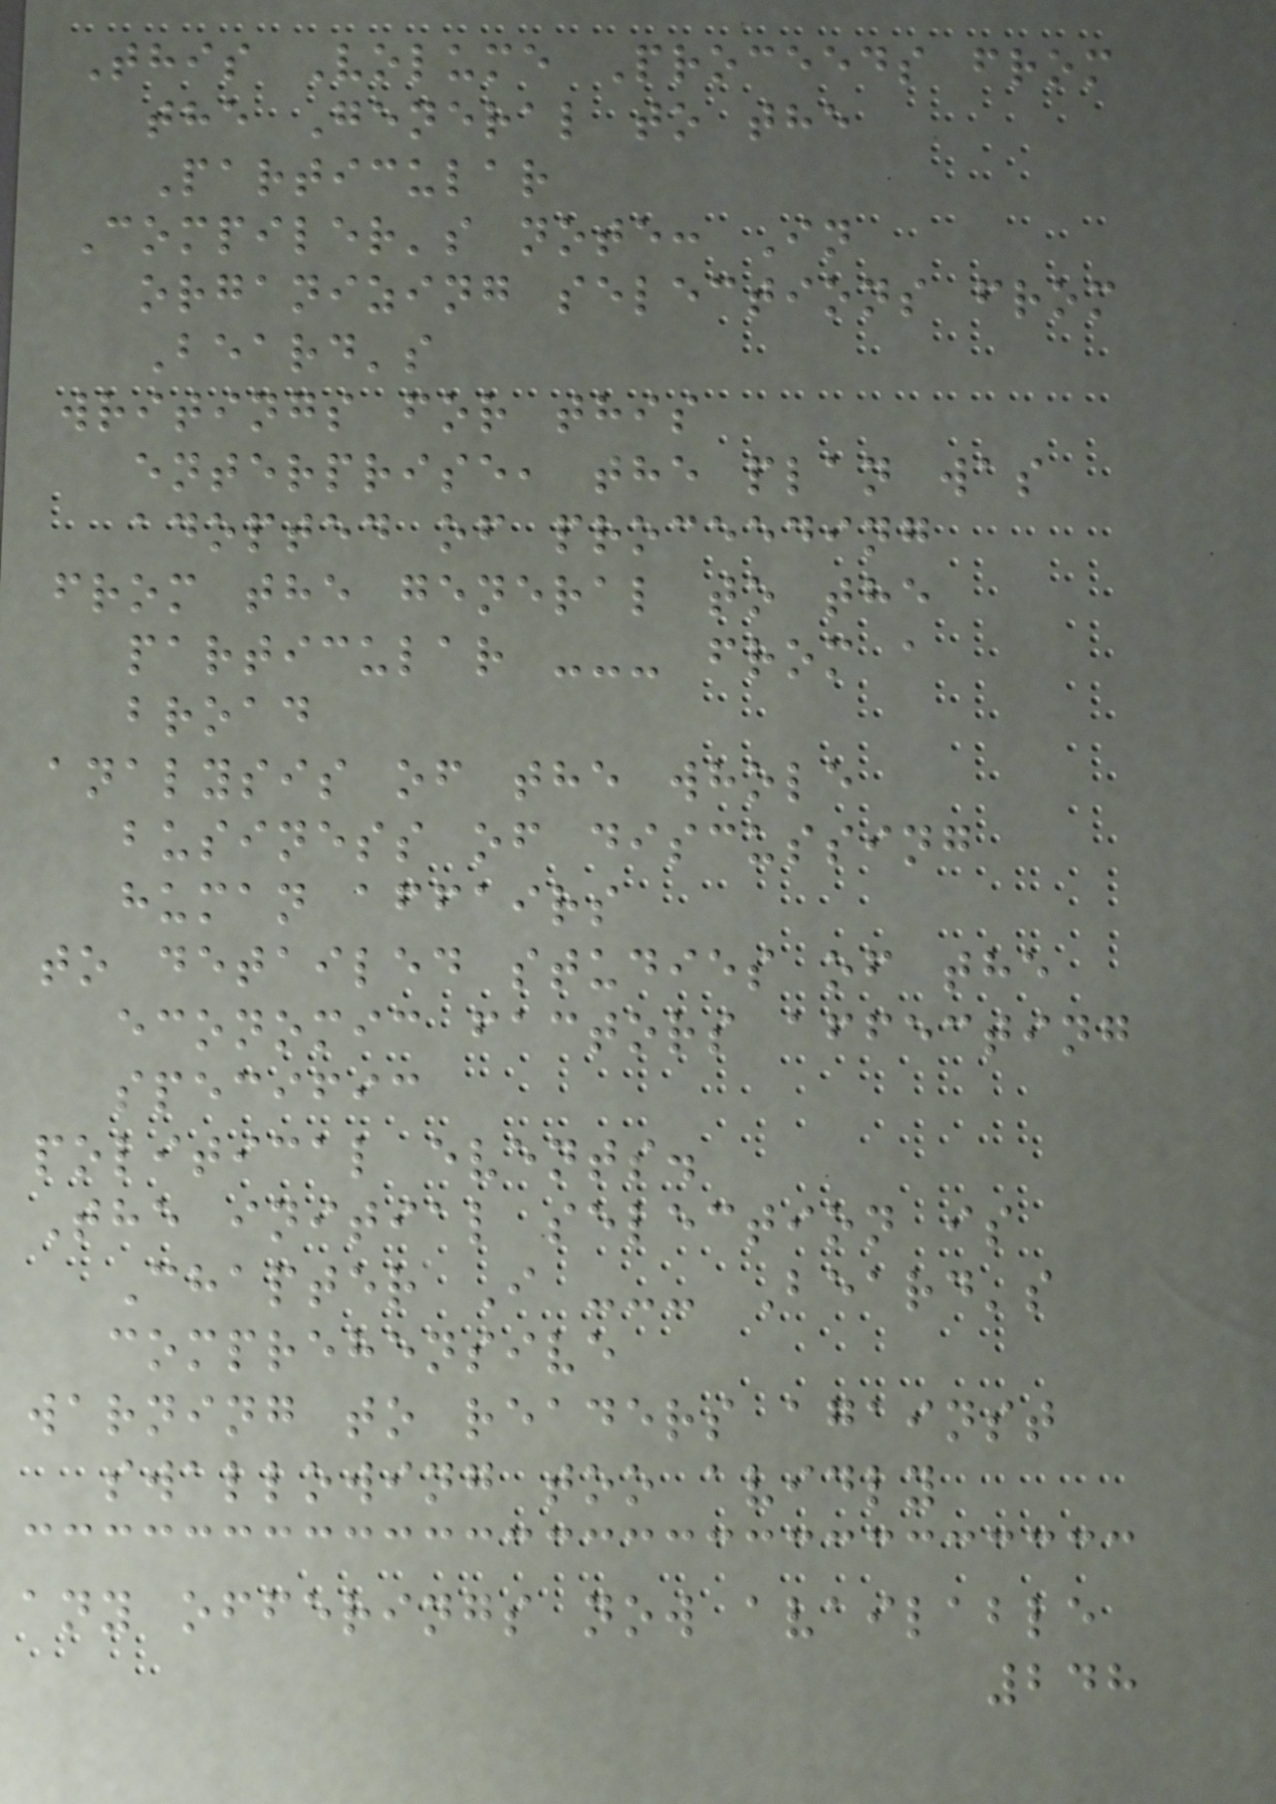This Volume Proceeds from
the General to the
Particular
Compiler's note: In
organizing selections from
Beard's
writings for this
enterprise, the plan was
adopted of proceeding
from the general to the
particular --- from a
broad
analysis of the whole
business of discussing
human affairs
to detailed studies of the
economic factors affecting
specific
political events.
The initial selection is
Chapter I --- Beard's
comprehensive
warning to readers against
swallowing too avidly
any offerings now available
248
